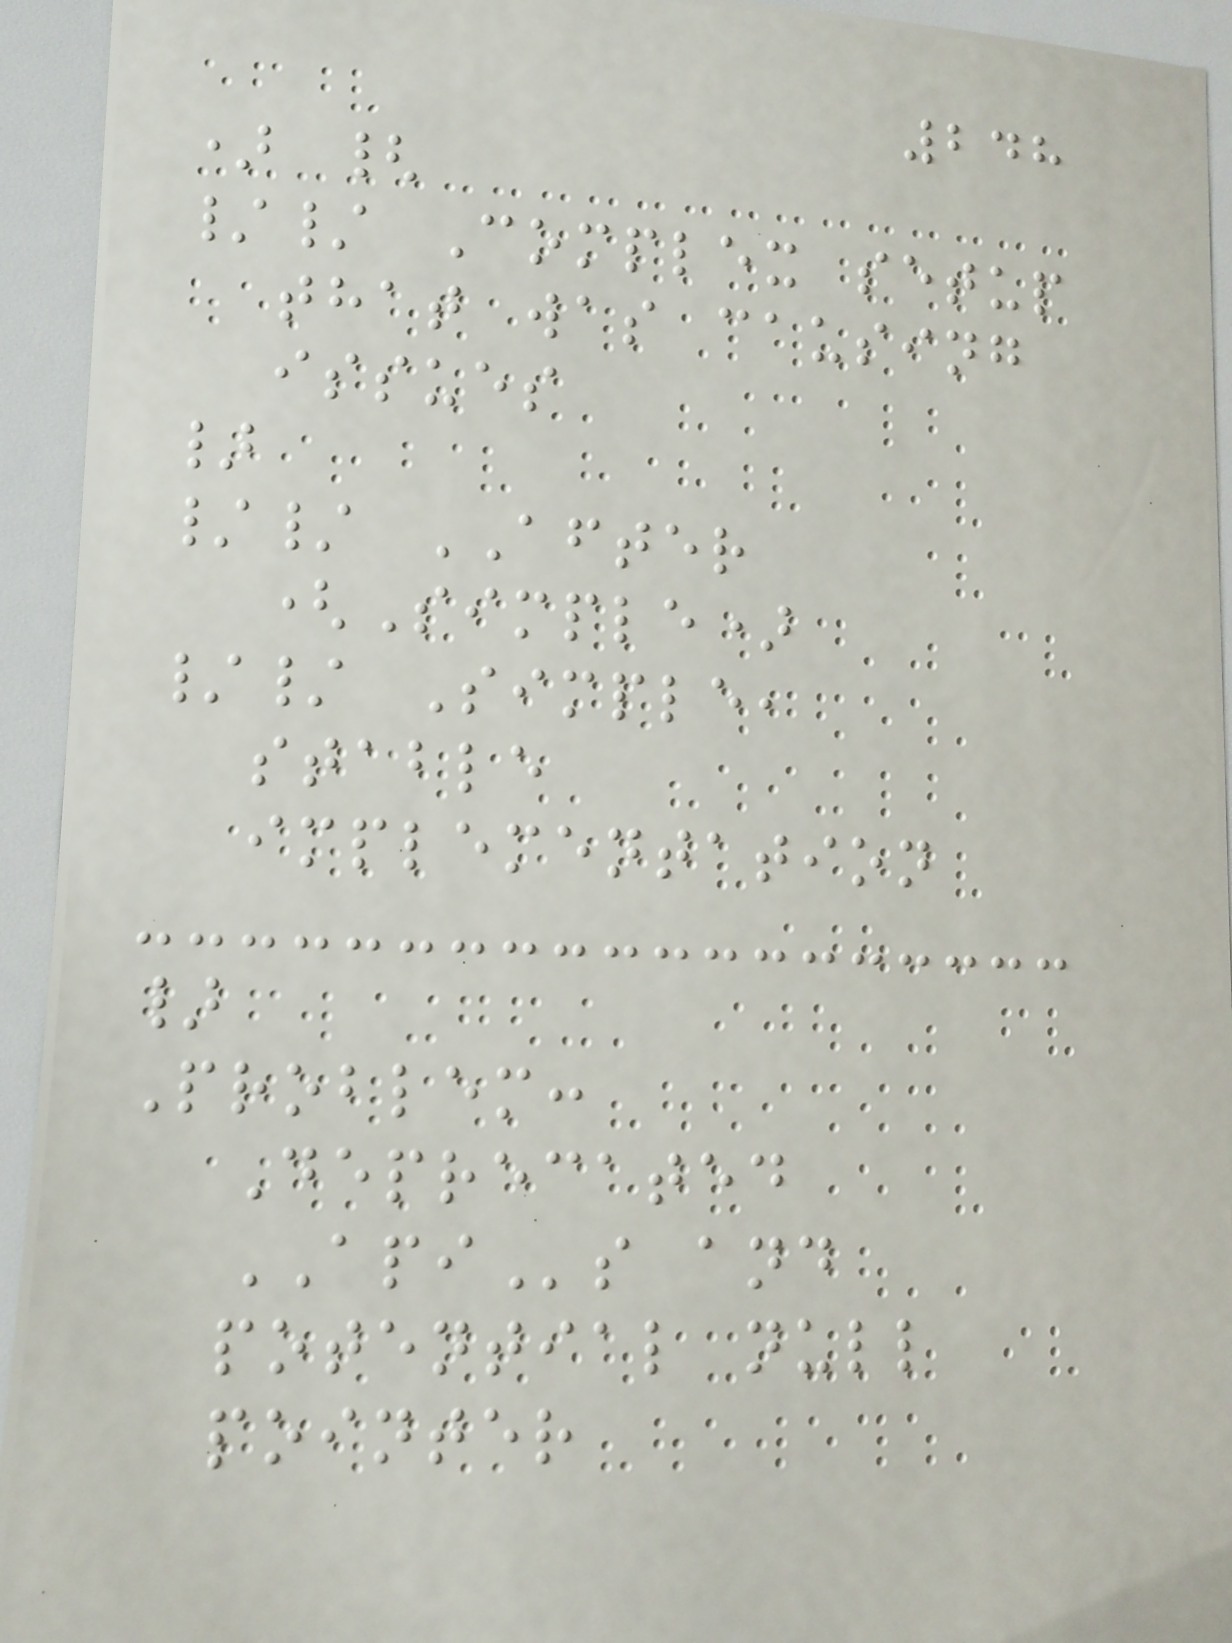248
) {
// Complex setup
that was causing
issues
}
// AFTER
(Simple)
// Simple,
stable
implementation
}
Problem:
Deprecated
APIs and
potential null
pointer
